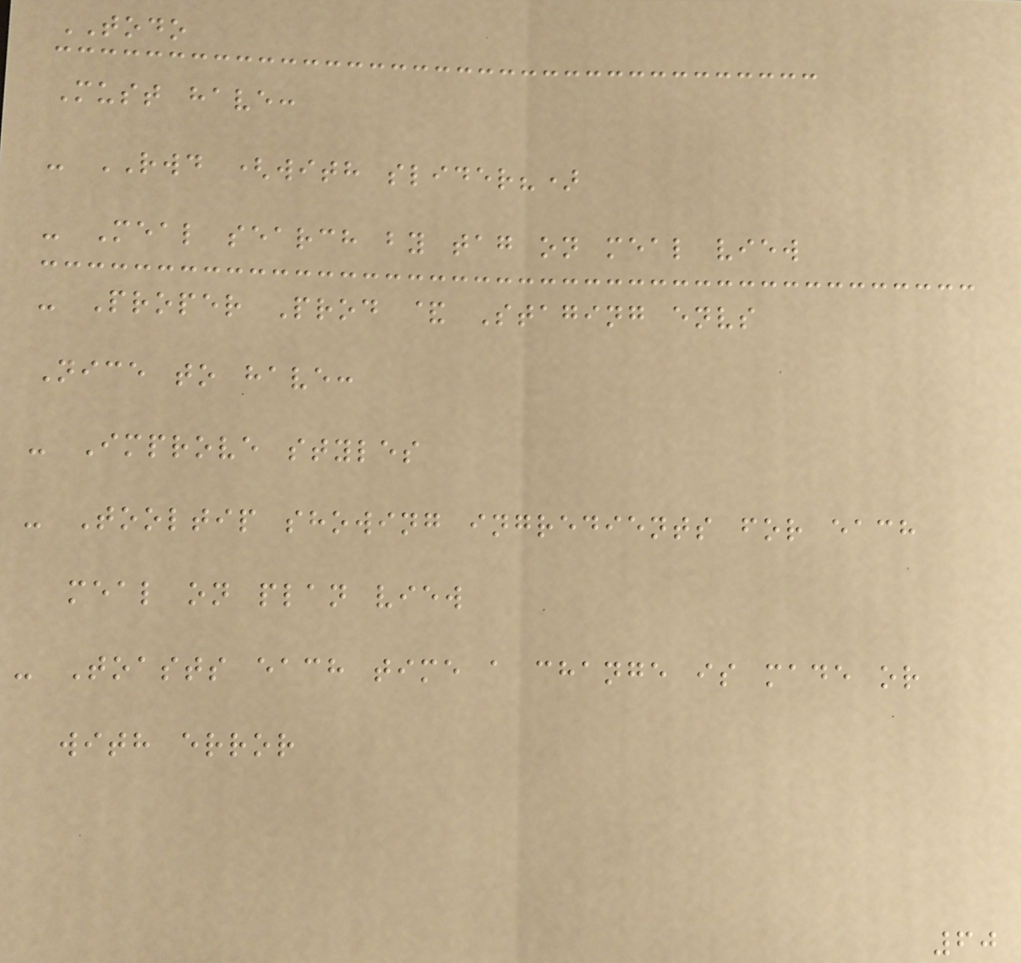TODO
Must have:
- RWD (with slider?)
- Meal search by tag on meal view
- Proper Prod & Staging envs
Nice to have:
- Improve styles
- Tooltip showing ingredients for each
meal on plan view
- Toasts each time a change is made or
with error
60
